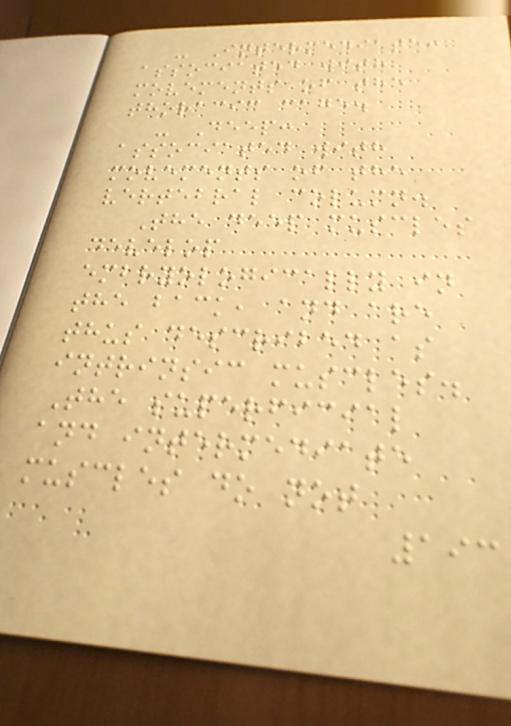- Intermediate:
associated with
movements of the
thoracic cage.
- Deep:
associated with
movements of the
vertebral column.
The deep muscles
develop
embryologically in
the back, and are
thus described as
intrinsic muscles.
The superficial
and intermediate
muscles do not
193
